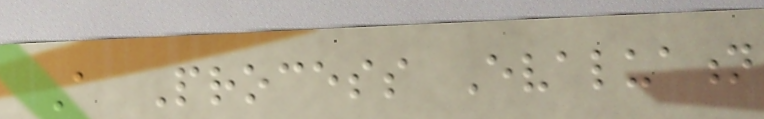A Process Evaluation
